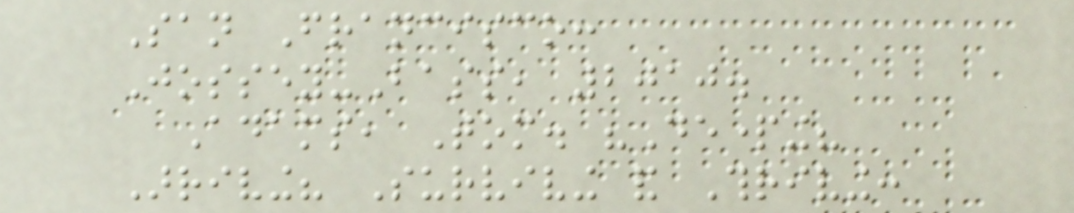San Francisco:
Jossey-Bass, 2010.
Adams, Tom. "Departing?
Arriving? Surviving and Thriving:
